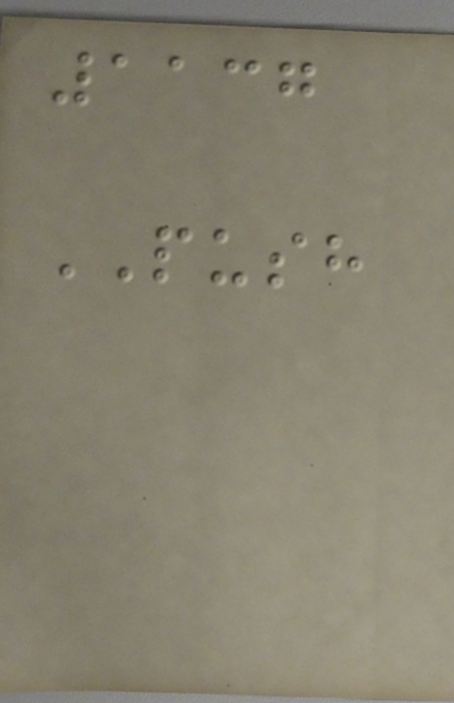1137
PUSH
